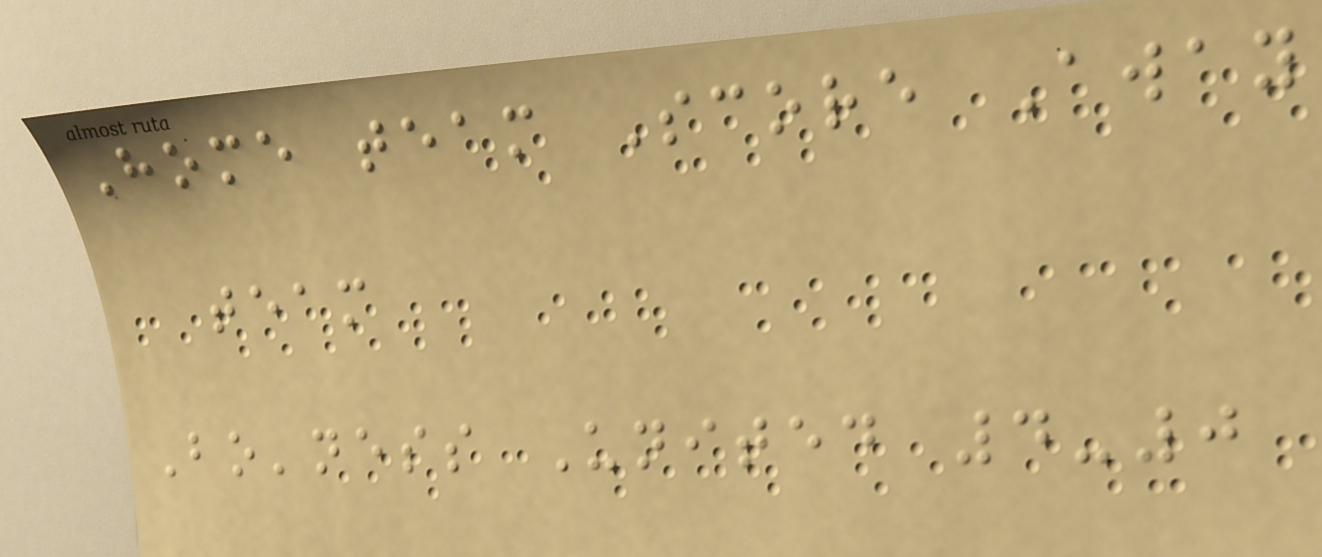Home team Score Away
team
Bo'ness United 4-0
